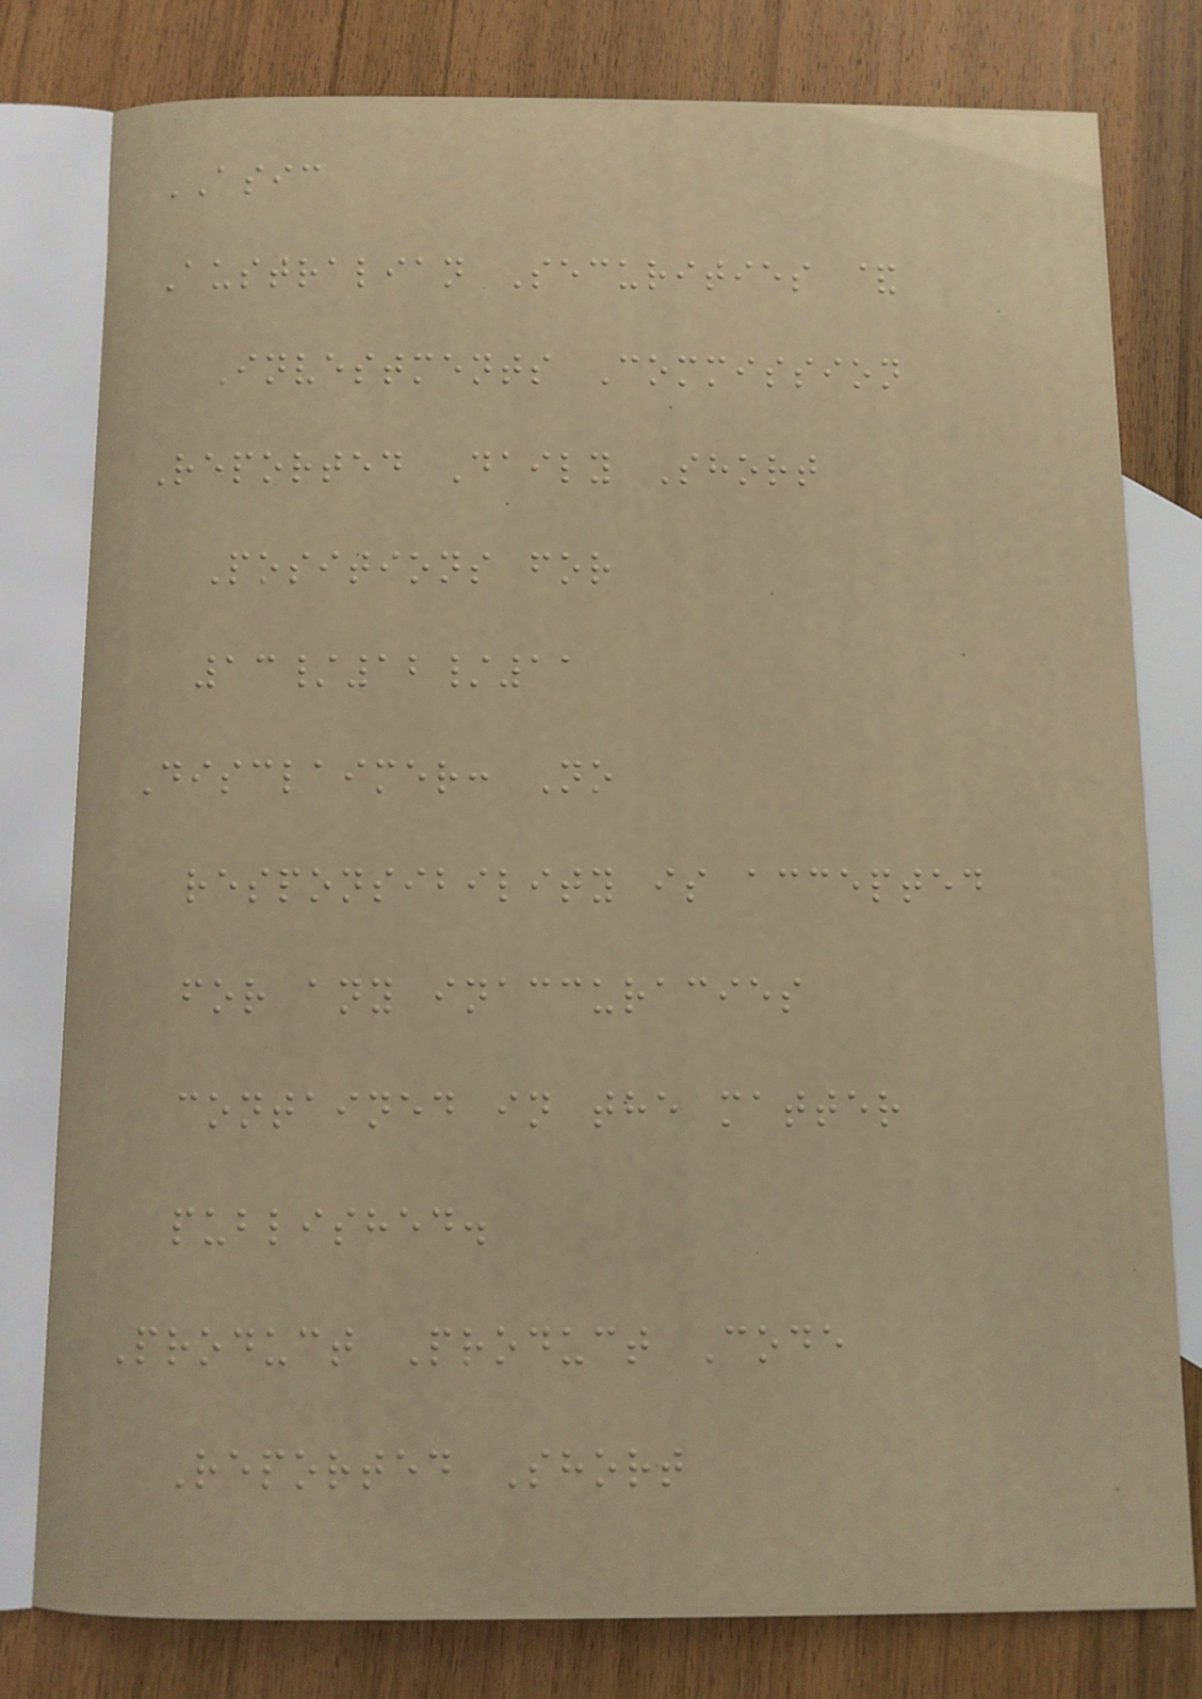ASIC
Australian Securities &
Investments Commission
Reported Daily Short
Positions for
13/12/11
Disclaimer: No
responsibility is accepted
for any inaccuracies
contained in the matter
published.
Product Product Code
Reported Short
